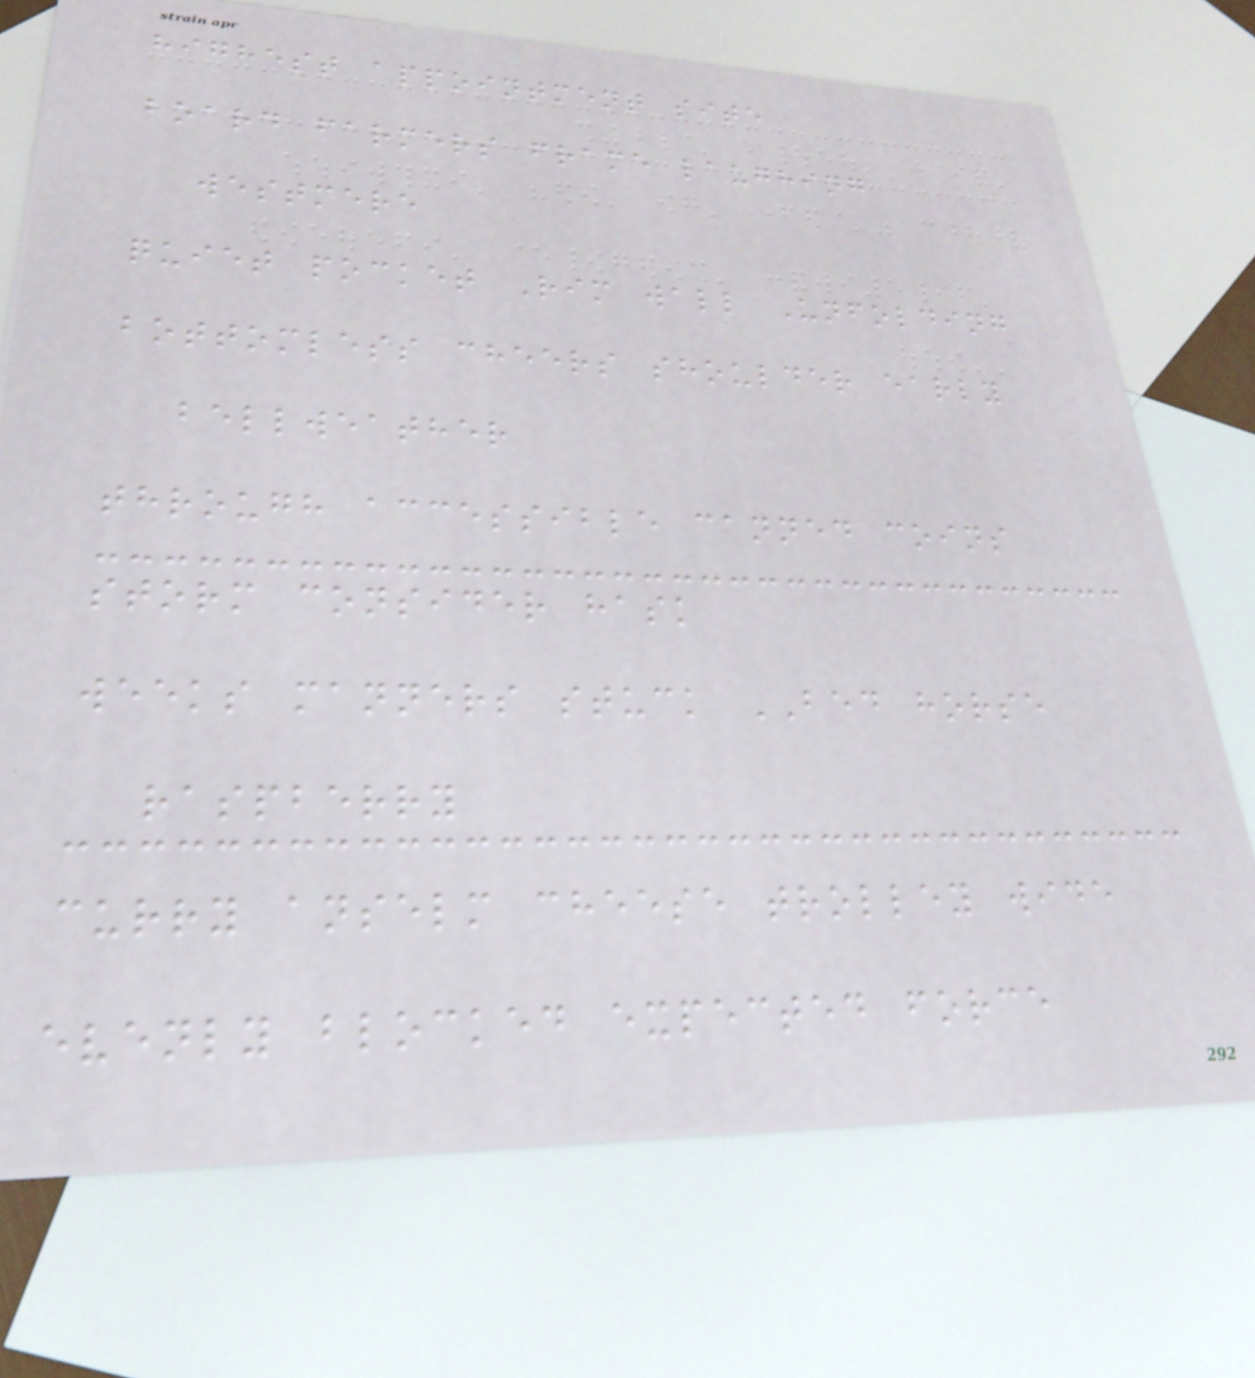highest appointment site
board farmers frame laughing
westmere
quiet pocket Rim wall Unfolding
bottomless cheers shoulder early
bellweather
through accessible canned coins
storm consider hask
weeks manners stuck BED horse
raspberry
curry anselm cheese trolley wide
evenly blocked expected force
